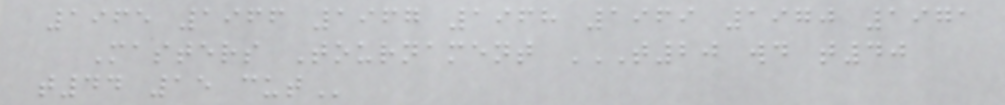1965 1966 1967 1968 1969 1970 1971
Masters Tournament T20 WD T40
T44 15 CUT
